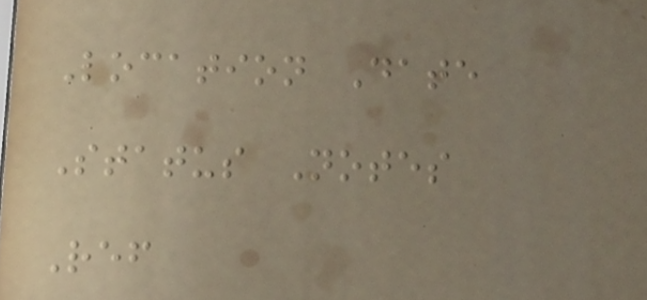Location Date
Status Notes
Ref
